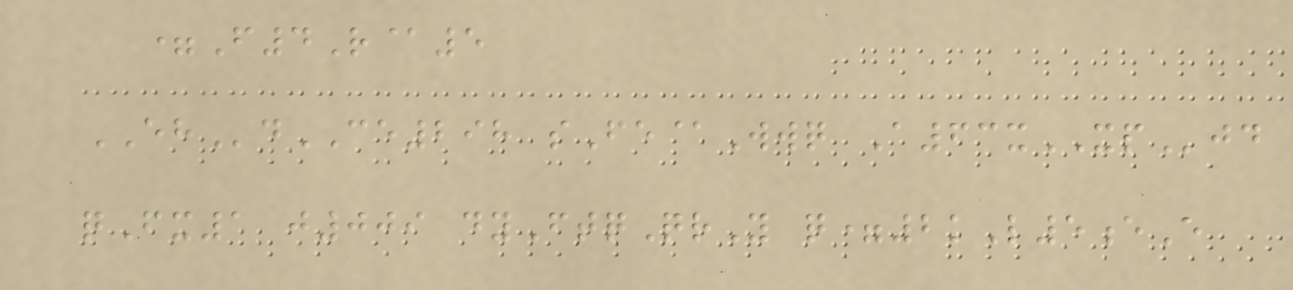=F4R@5
EHdCE298 sFe@Wwq A63xXPjd
qFx1 j009 dyFtqQrY q=2kL5eE
